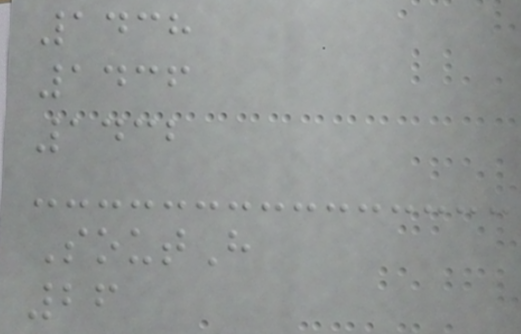1438
1436
1432
SoutH
26
